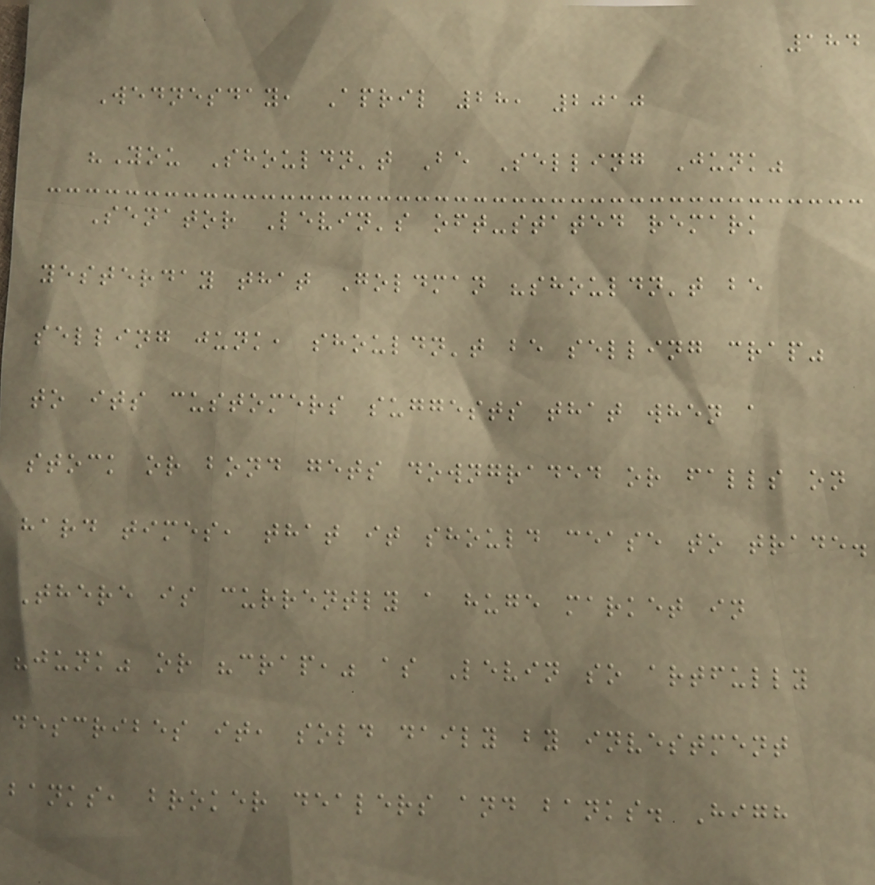184
Wednesday, April 28, 2010
"You Shouldn't Be Selling Junk"
Senator Levin's oft-stated remark
yesterday that Goldman "shouldn't be
selling junk, shouldn't be selling crap"
to its customers suggests that when a
stock or bond gets downgraded or falls on
hard times, that it should cease to trade.
There is currently a huge market in
"junk" or "crap," as Levin so artfully
describes it, sold daily by investment
banks, broker dealers and banks. High
